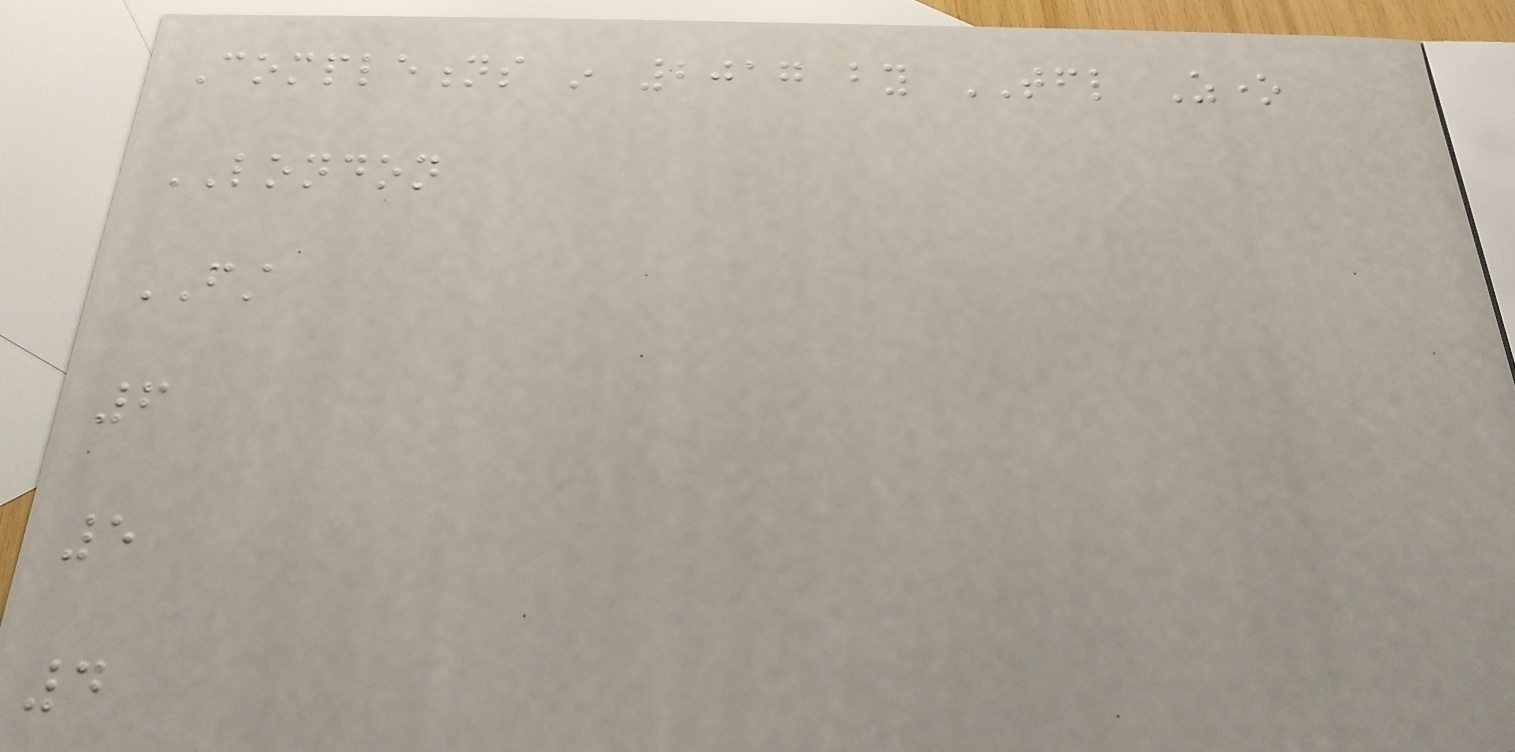Completions in 2017 by TFL Zone
LONDON
FIRST
6
5
4
